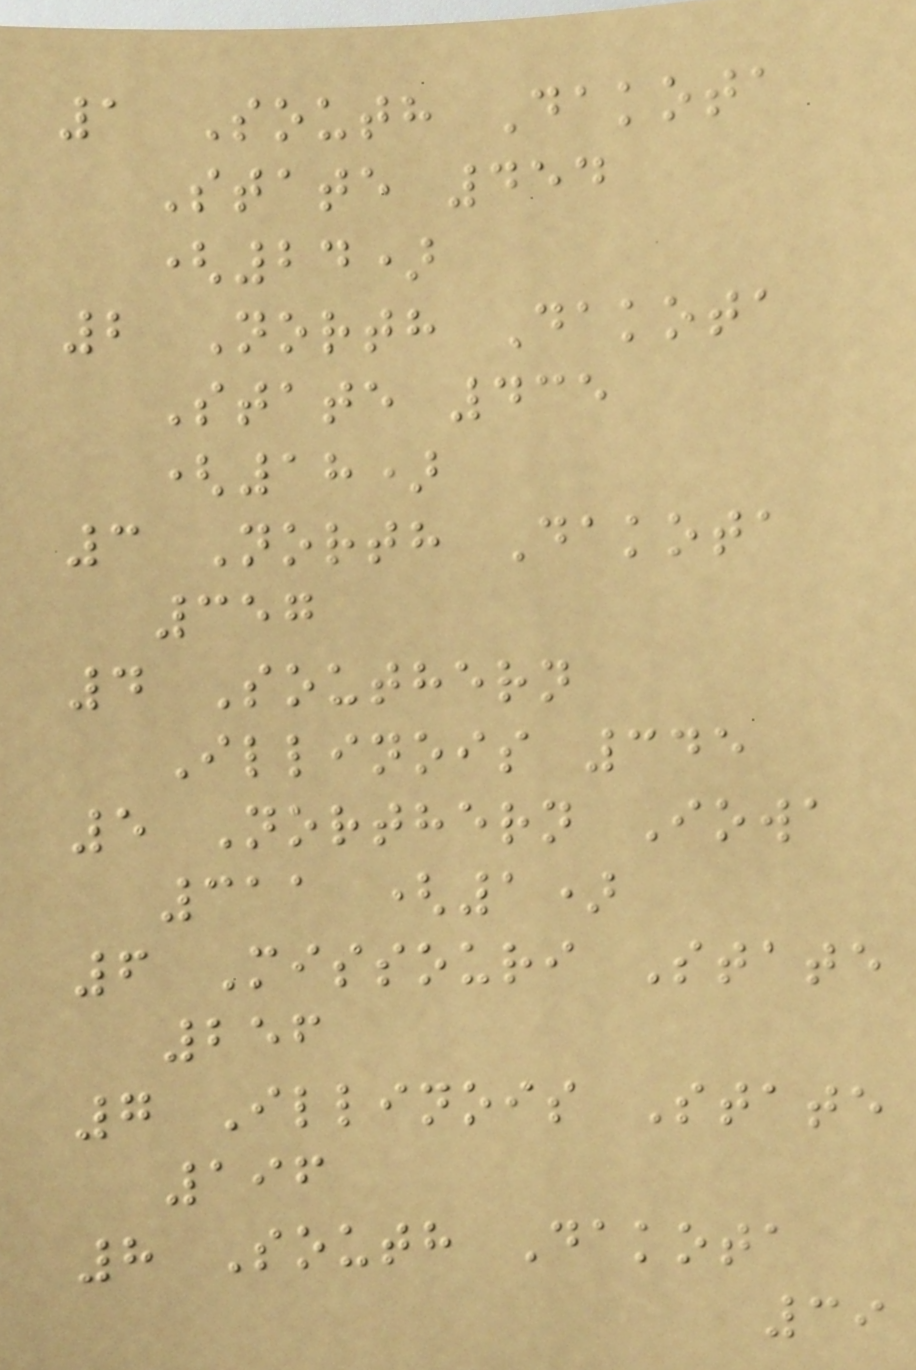1 South Dakota
State 454
(24)
2 North Dakota
State 435
(18)
3 North Dakota
357
4 Southern
Illinois 345
5 Northern Iowa
311 (1)
6 Missouri State
256
7 Illinois State
196
8 South Dakota
39
